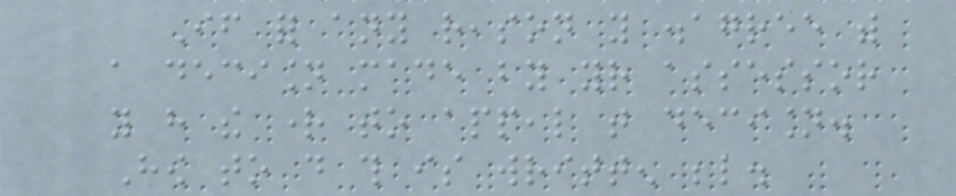If for any reason you disagree with
a decision made by your assessor
you have the right to appeal that decision.
How to do this is written below.
